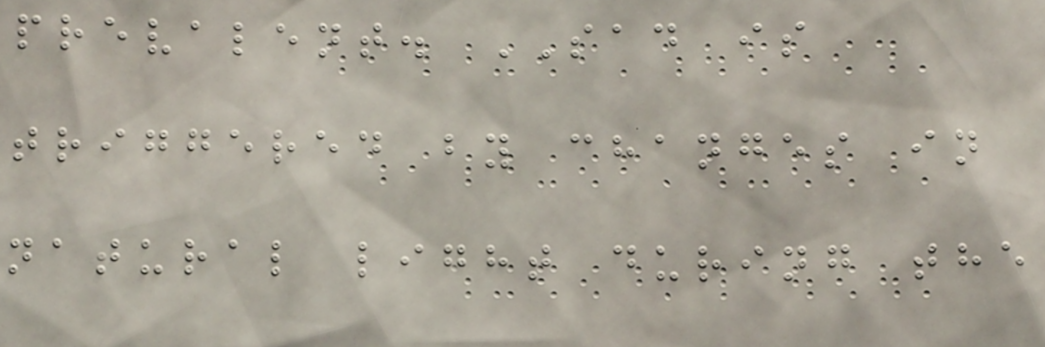prevalent. SAD is
triggered by changes in
natural light during the
